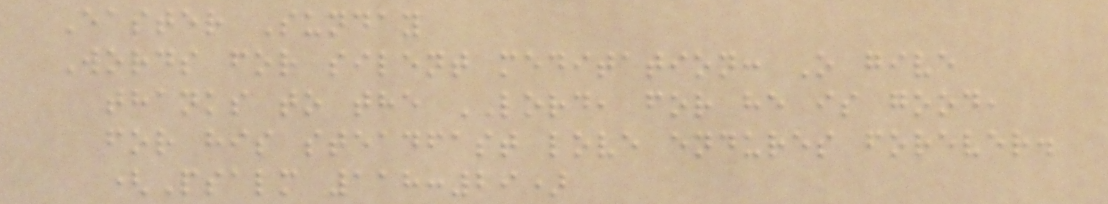Easter Sunday
Words for silent meditation: O give
thanks to the LORD, for he is good,
for his steadfast love endures forever.
(Psalm 118:29)
